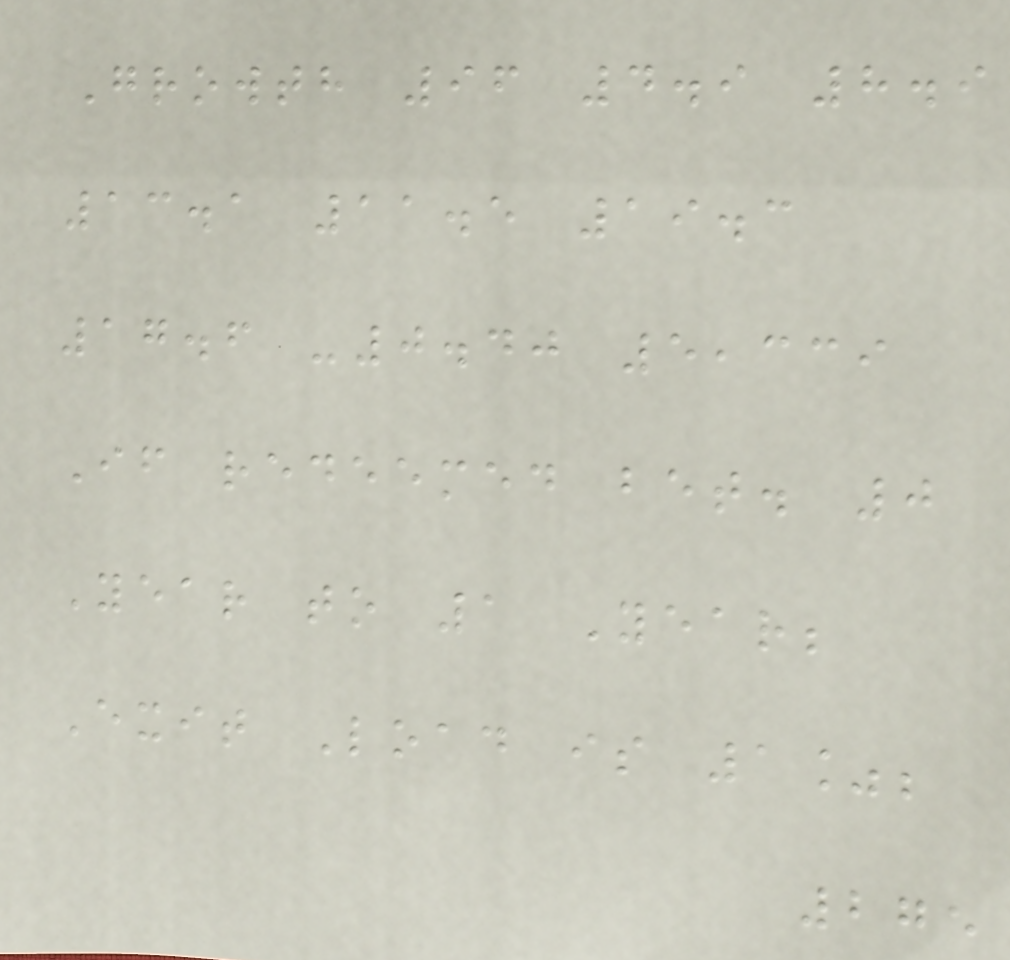Growth 96 4.9 8.9
13.1 11.5 19.3
17.6 -0.40 5,339
If redeemed bet. 0
Year to 1 Year;
Exit Load is 1%;
275
